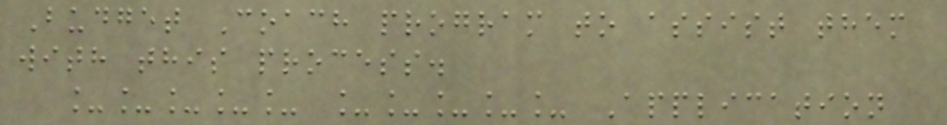Budget Coach program to assist them
with this process.
_____ _____ Application
